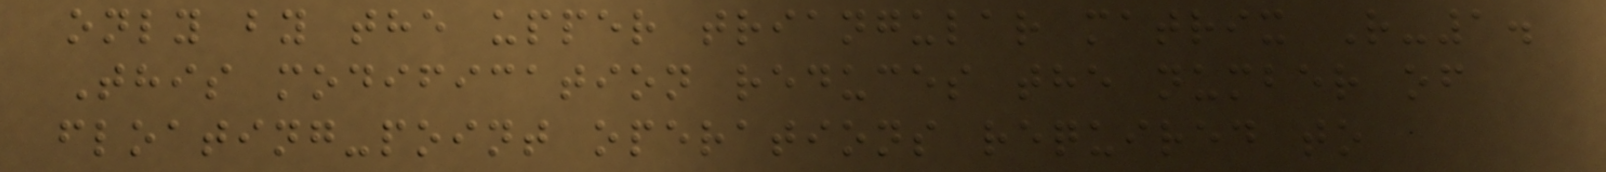only by the upper triangular matrix R-1.
This modification reduces the number of
floating-point operations required to
